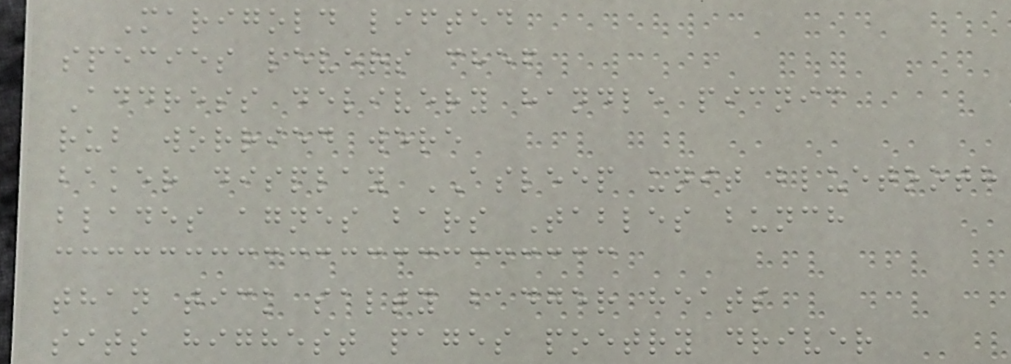Marigold lifted
species levers chef
Address delivery handle picnic
rub worried were
baker display ASLEEP unit bluetooth
blades agnes bars Tables bunch
than tick salty badger heats
sits highest pages poetry driver
